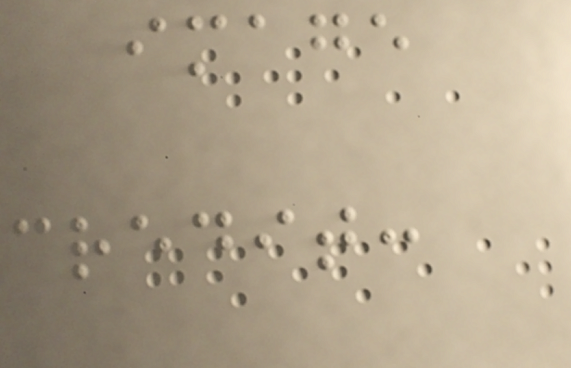image
credit:
